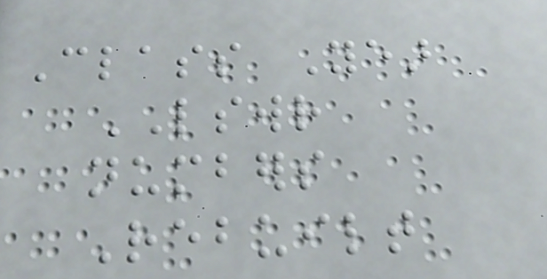Class Year
LSWR
numbers
Rebuilt
